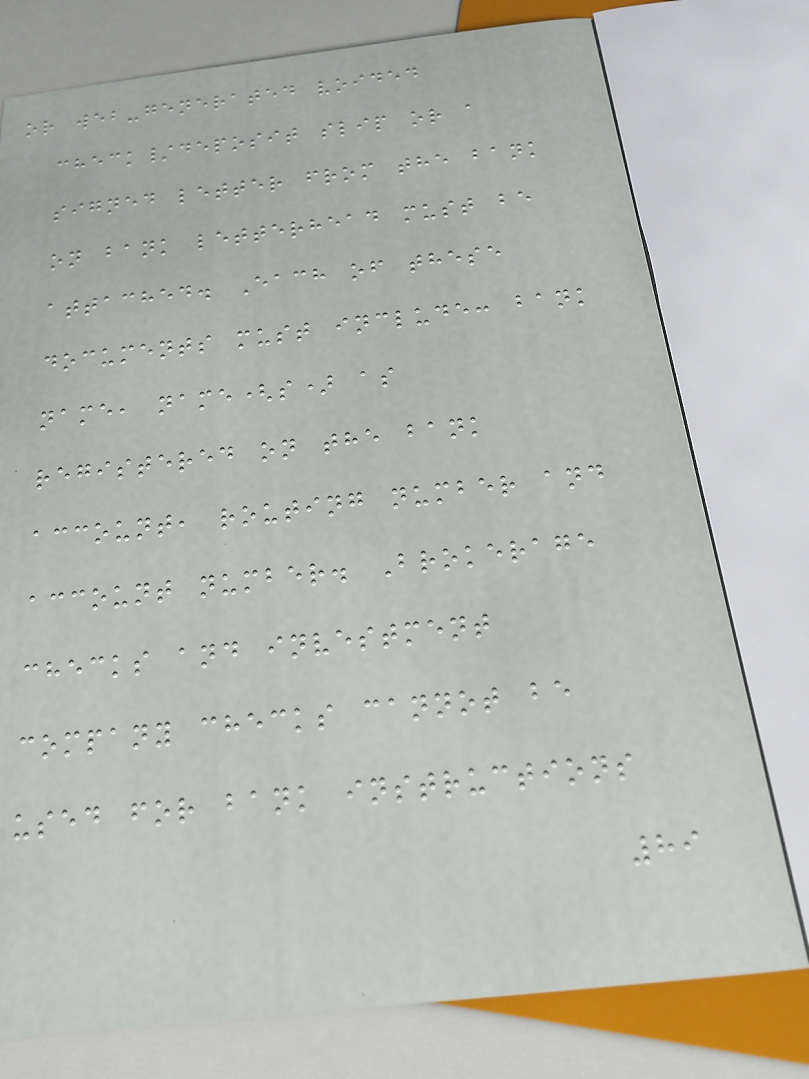or web-generated voided
check/deposit slip or a
signed letter from the bank
on bank letterhead must be
attached. Each of these
documents must include: bank
name, name(s) as
registered on the bank
account, routing number and
account number. Brokerage
checks and investment
company checks cannot be
used for bank instructions
89
